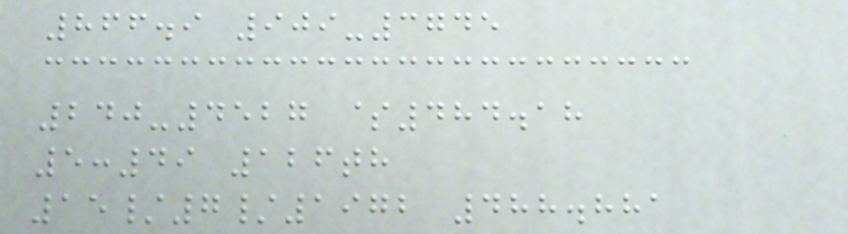866.9 909-3745
240-4527 $484.18
5:49 126th
15/7/1972 488.881
